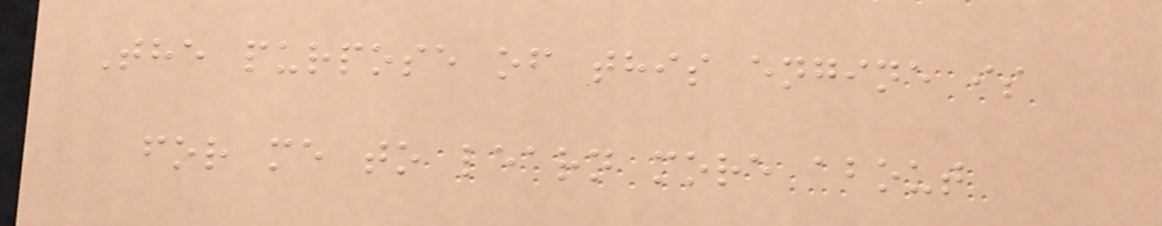The purpose of this engine is
for me to learn more about
